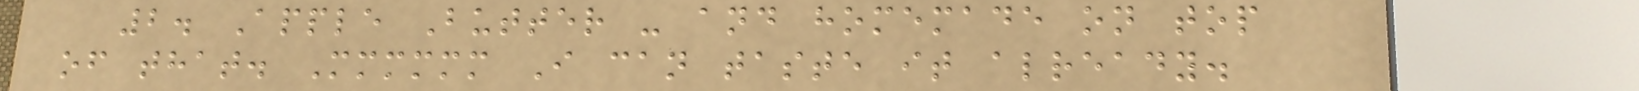2. Apple Butter - and homemade on top
of that. Mmmmmm I can taste it already.
